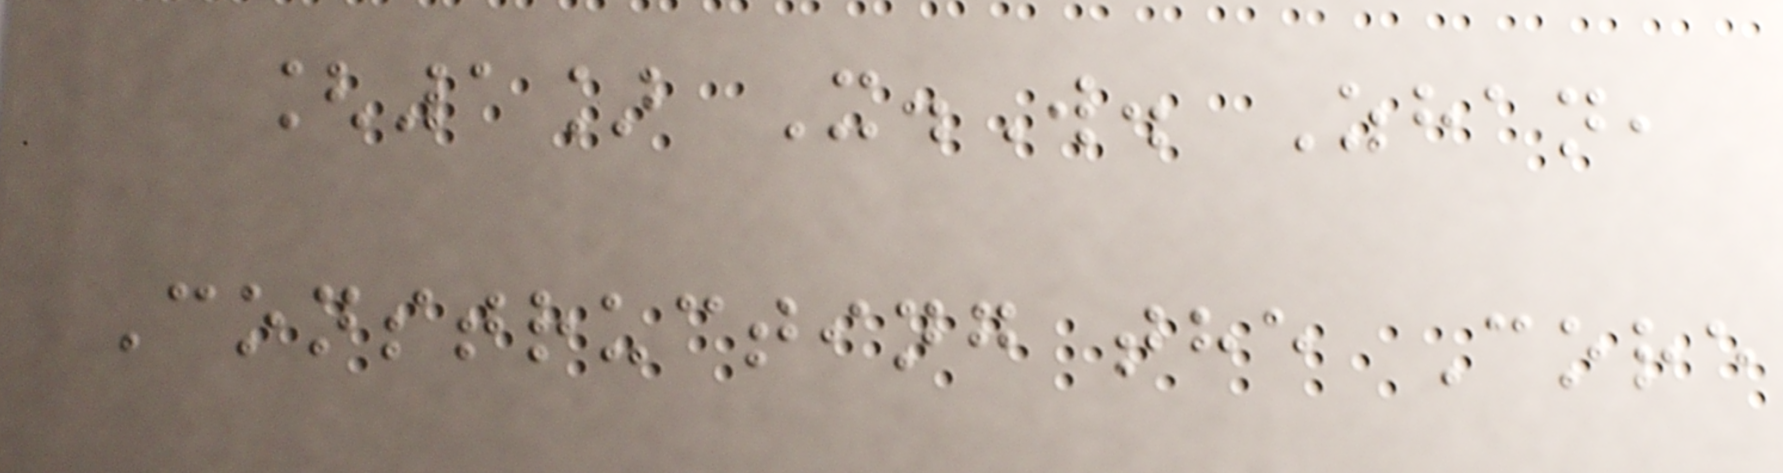[1] X.W. Zhan,
Constructing the Core
